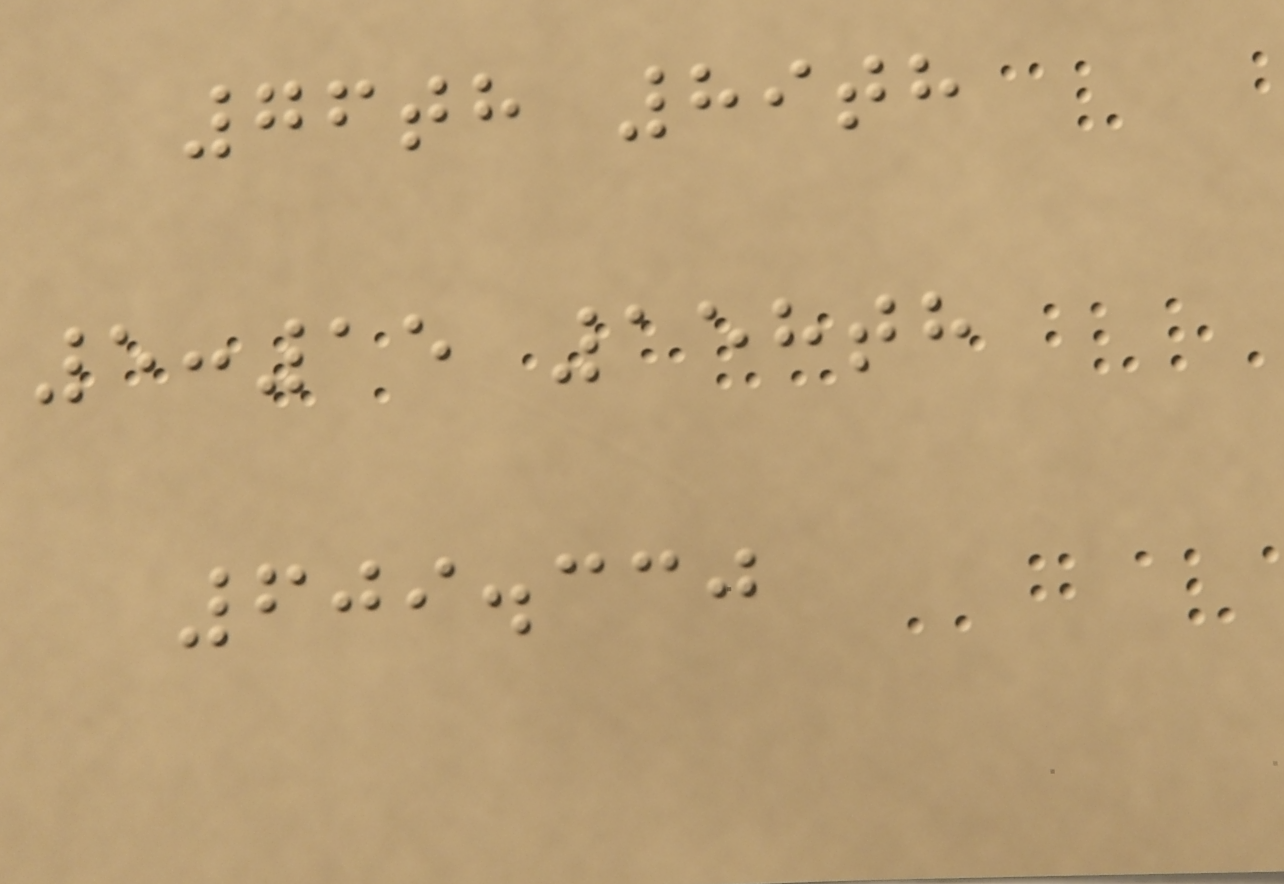76th 89th
5:15 158th
609.330
